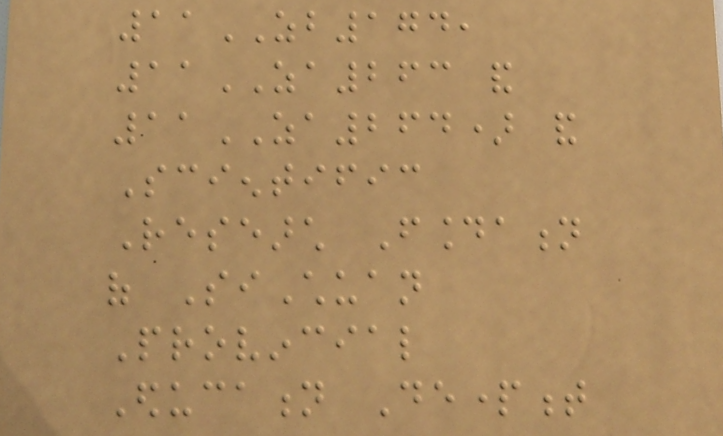11ZB174,
11ZA263 and
11ZA264) and
Scientific
Research Foundation
of SiChuan
Provincial
Education Department
